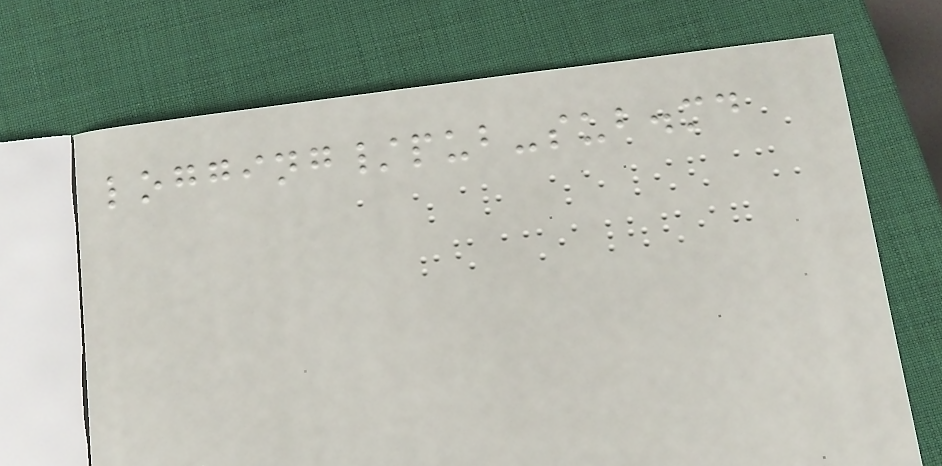logging/pub-sub.md
